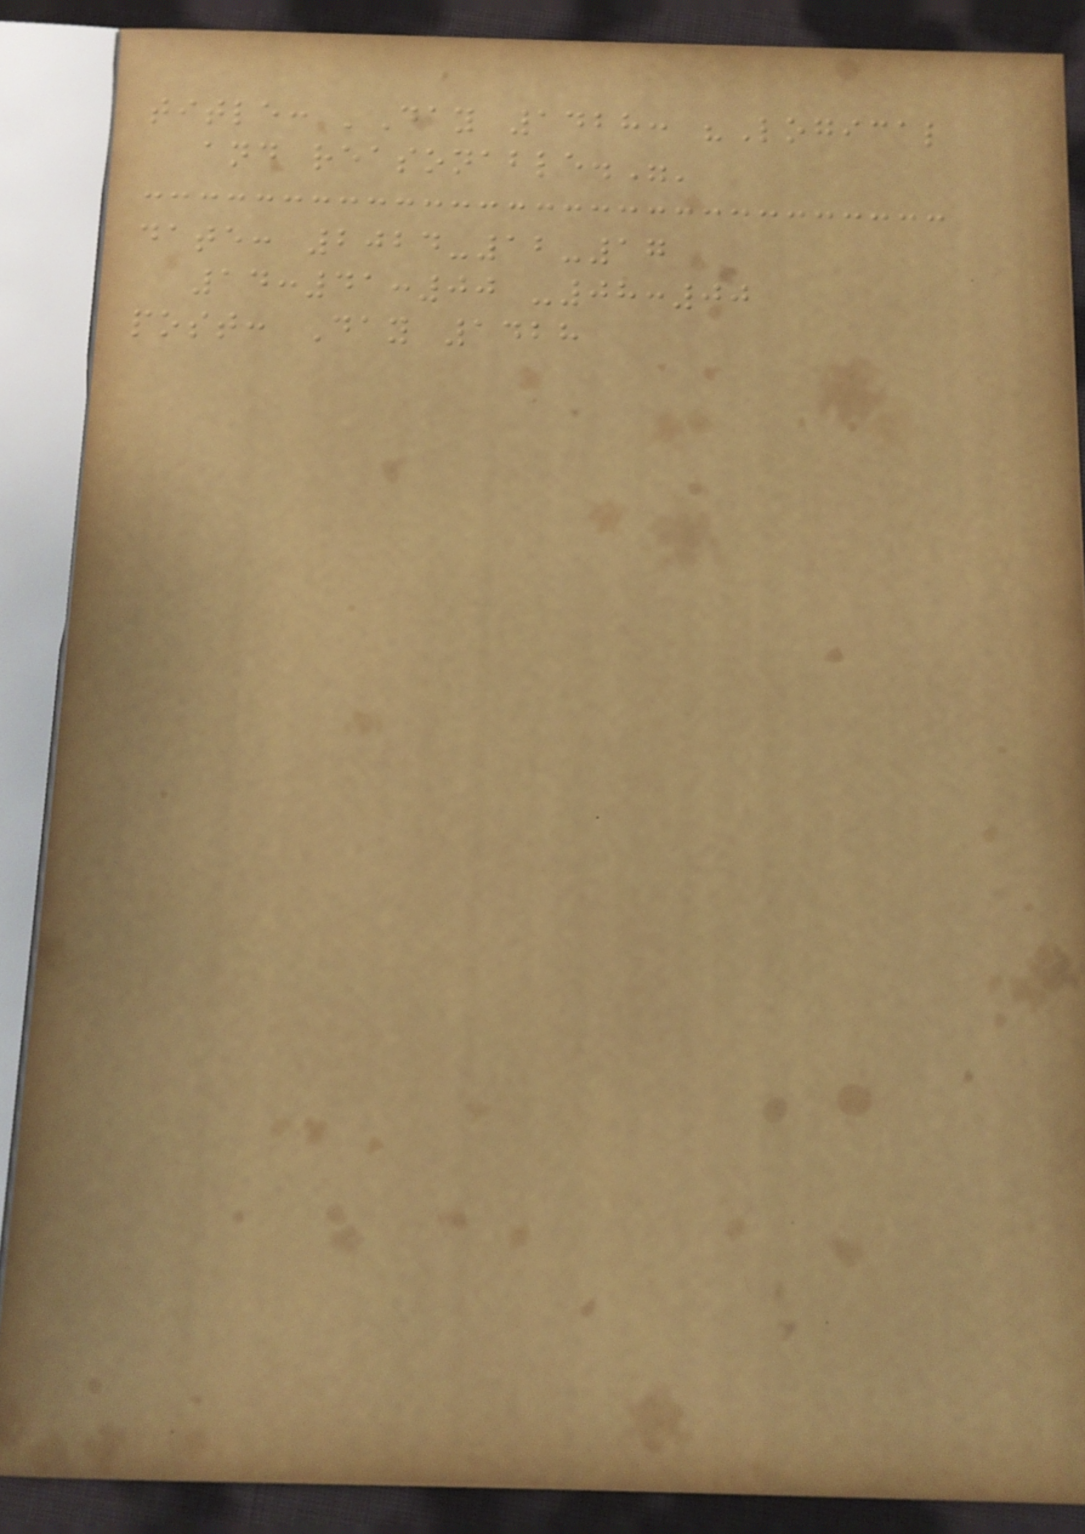title: 'Day 1428: "Logical
and reasonable."'
date: 2024-12-17
14:41:00 -08:00
post: Day 1428
